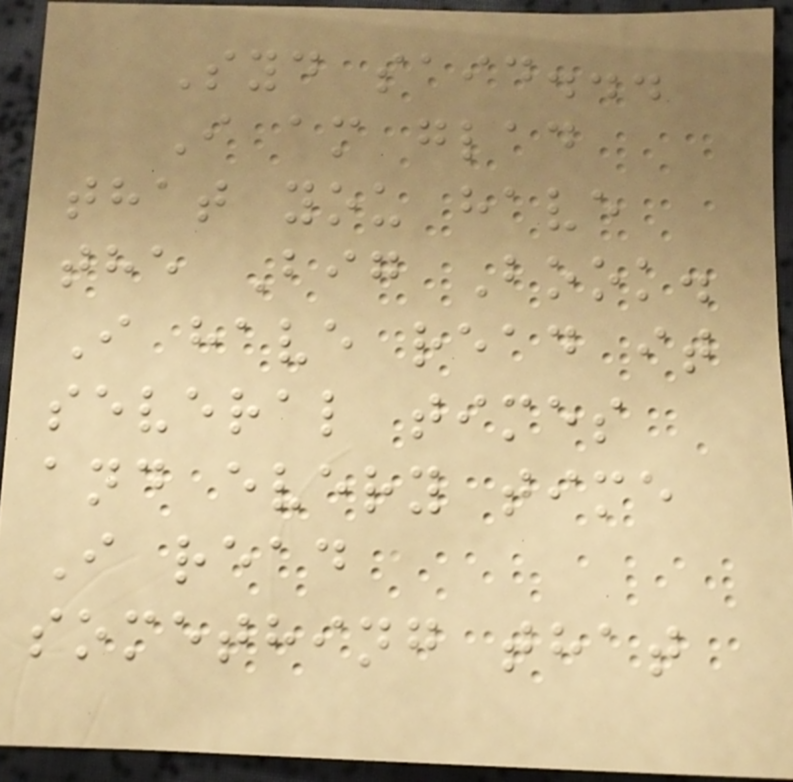Syd said...
I am glad
that you have
the Big Book.
I have read it
several times
and every time
I read
something that
